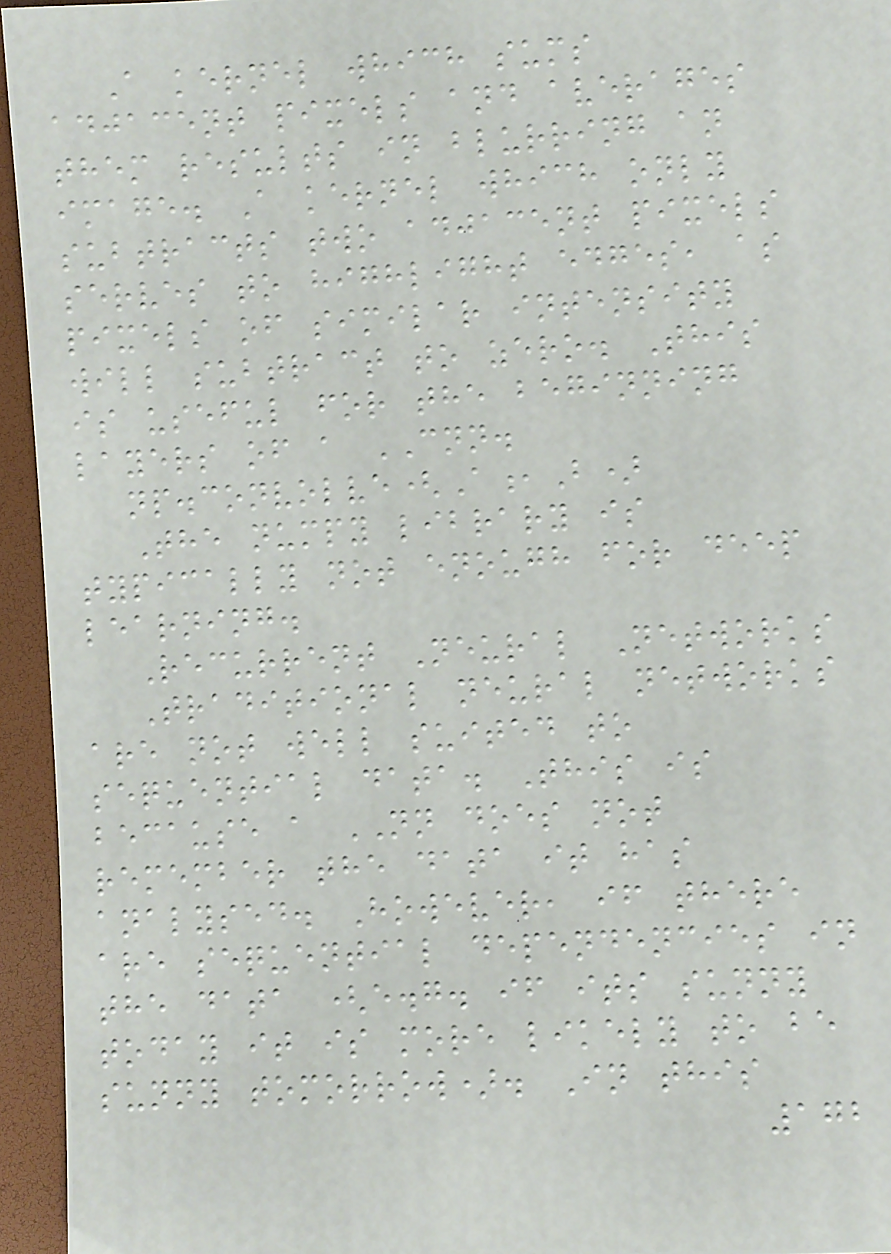A kernel which sums
adjacent pixels and averages
them results in blurring an
image. A kernel which only
subtracts two adjacent pixels
serves to highlight edges, as
pixels of similar intensity
will subtract to zero. This
is useful for the beginning
layers of a CNN.
np.convolve(A,B)
The numpy library is
typically not enough for deep
learning.
Recurrent Neural Networks
Traditional neural networks
are not well suited to
sequential data. This is
because a NN does not
remember the data it has
analysed. However, if there
are sequential dependencies in
the data (e.g. if its sunny
today it is more likely to be
sunny tomorrow). In this
172
